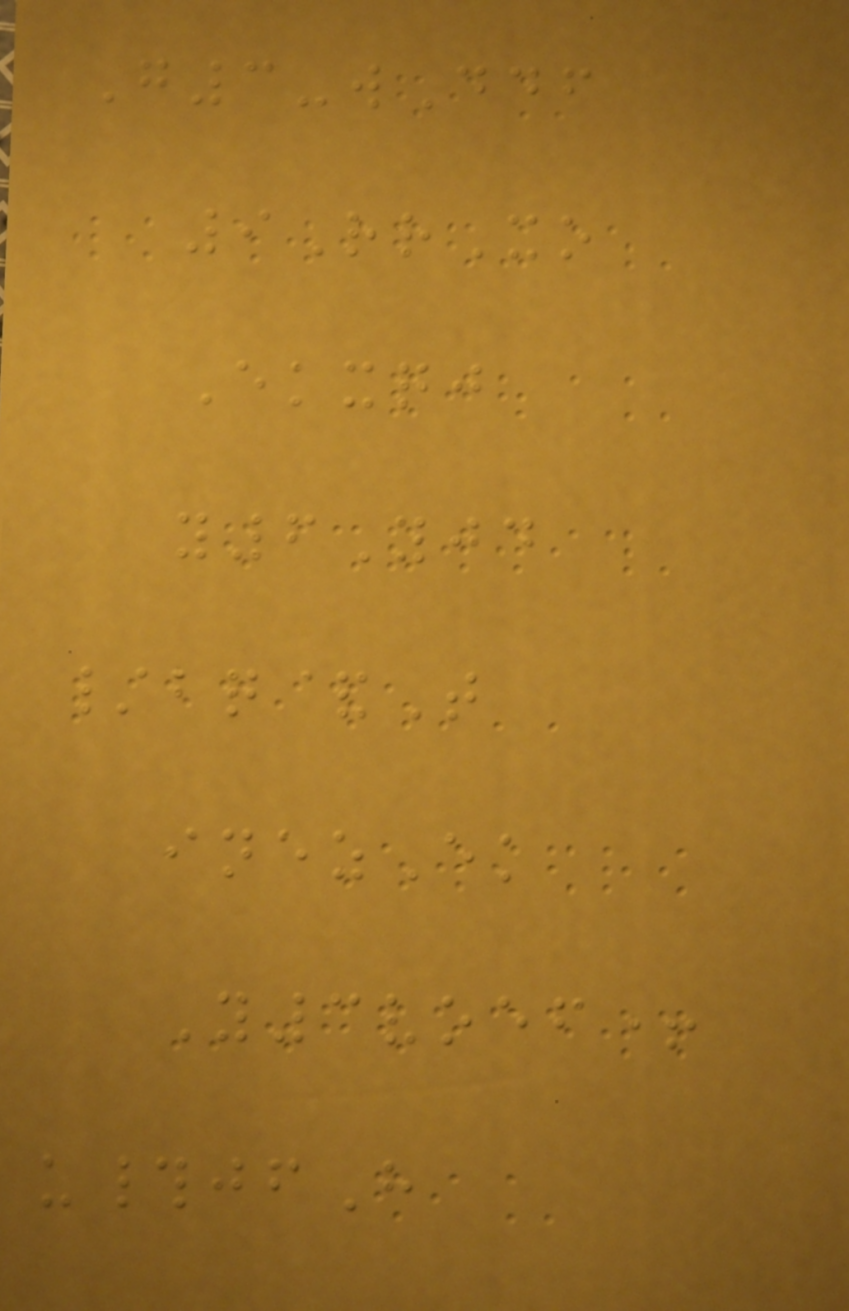G3-wDdf
9RrXo
Ekxqj
y6Yjd
/bq&T
inezEk
Y3voef+
u#jfH
